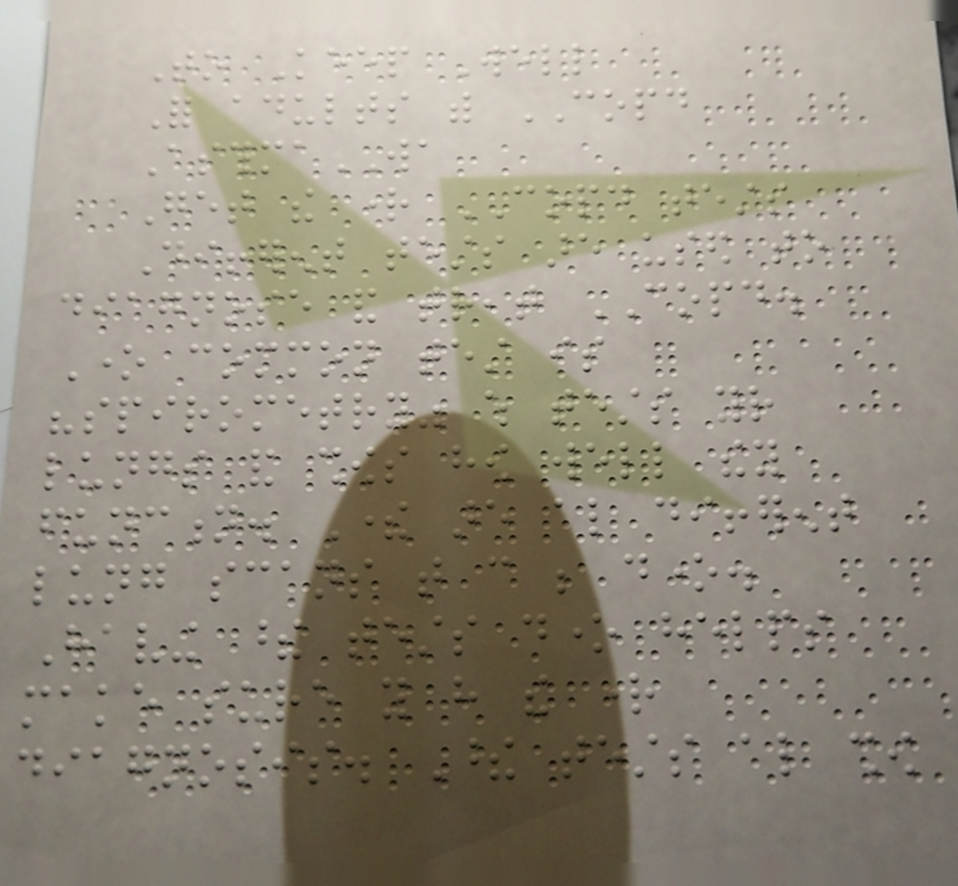To Keep Well
For adults with COPD
AsthmaWA
Get the right COPD tests
Different tests are used to
diagnose and treat COPD.
One common test is
"spirometry" which tests your
lungs and shows how well they
function. There are also different
lung scans that can be done.
Having these tests done helps
make sure you have the right
diagnosis. These tests also show
